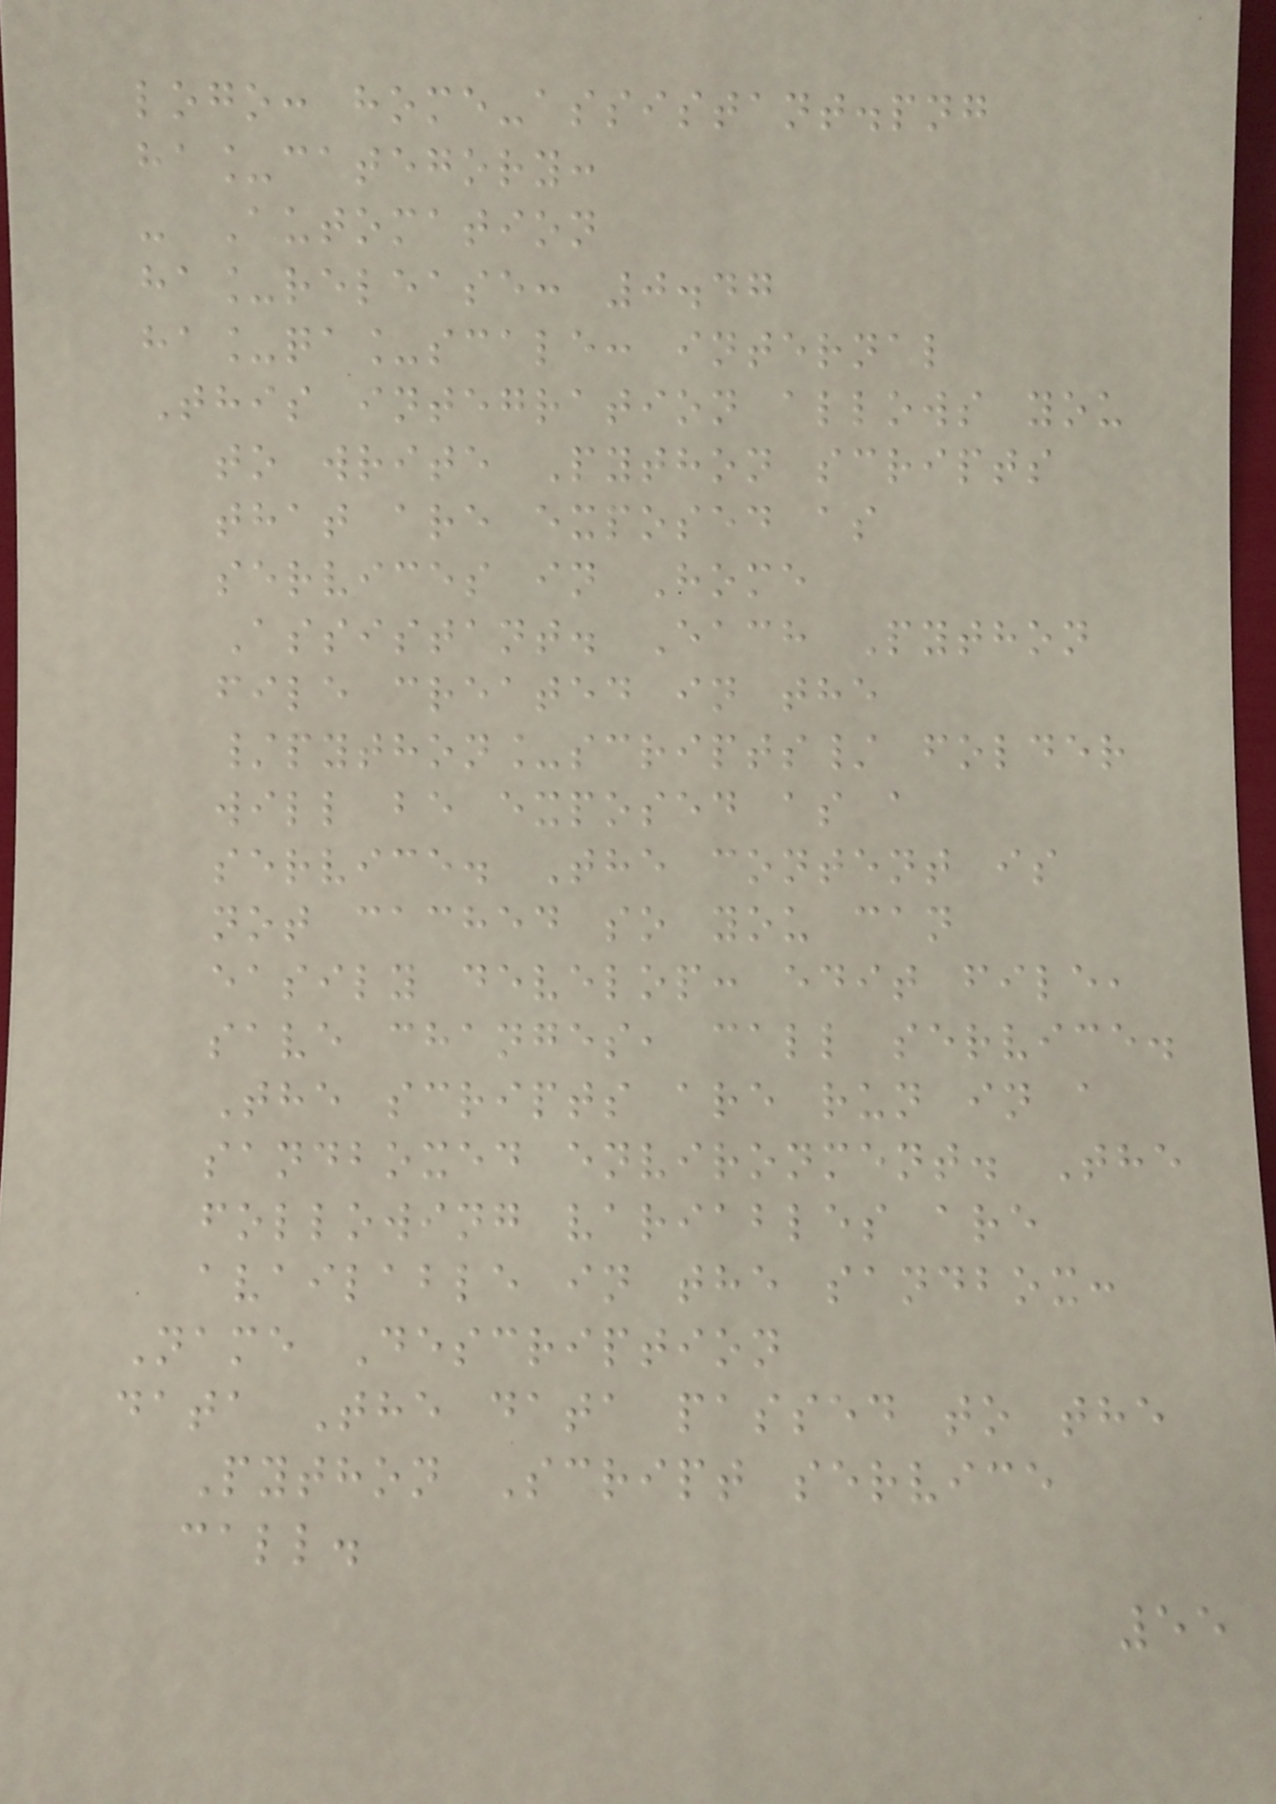logo: home-assistant.png
ha_category:
- Automation
ha_release: 0.47
ha_qa_scale: internal
This integration allows you
to write Python scripts
that are exposed as
services in Home
Assistant. Each Python
file created in the
/python_scripts/ folder
will be exposed as a
service. The content is
not cached so you can
easily develop: edit file,
save changes, call service.
The scripts are run in a
sandboxed environment. The
following variables are
available in the sandbox:
Name Description
data The data passed to the
Python Script service
call.
55
